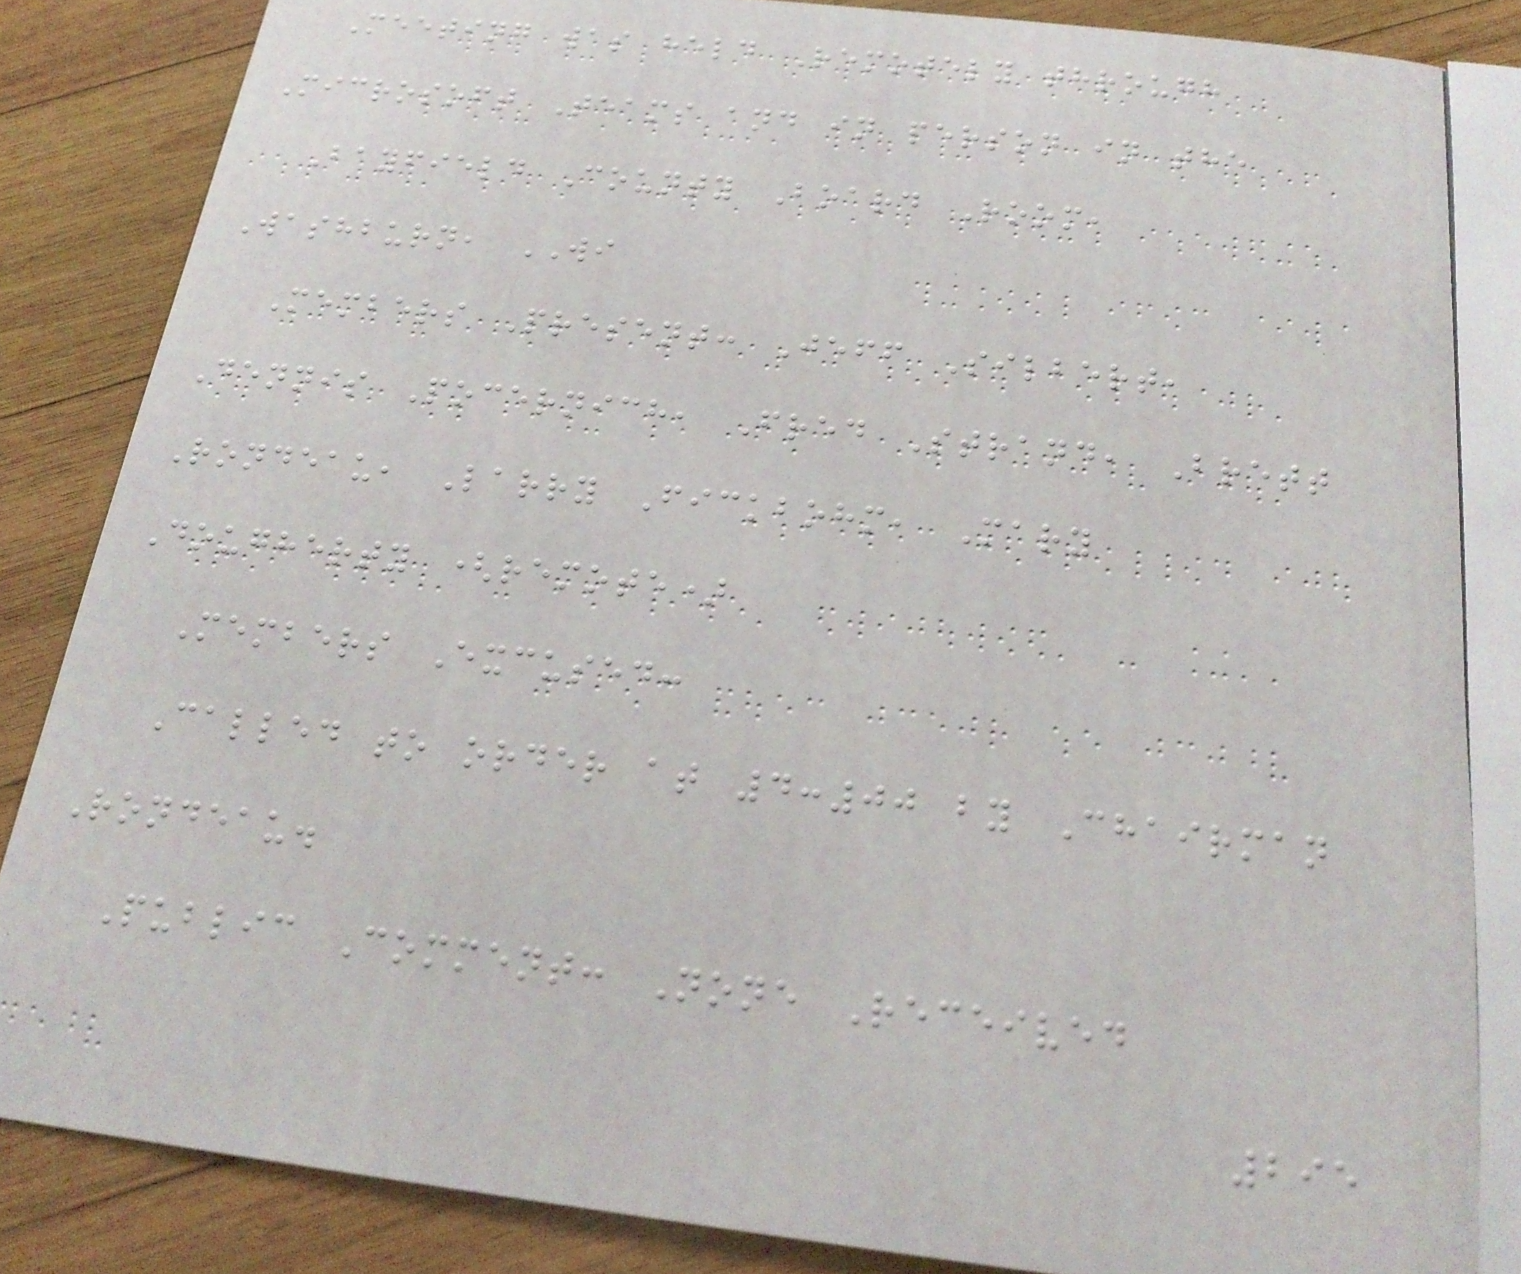Meeting was held Remotely through
Microsoft Teams and in person in the
Bayfield County Board Room,
Washburn, WI
Members Present: Jeff Silbert,
Dennis Pocernich, Fred Strand, Brett
Rondeau, Larry Fickbohm, Mary
Dougherty (remote)
Members Excused:
Called to order at 4:00 by Chairman
Rondeau.
Public Comment: None Received
295
